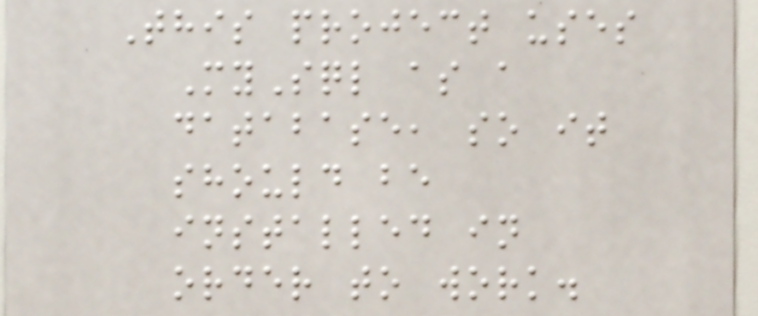This project uses
MySql as a
database, so it
should be
installed in
order to work.
